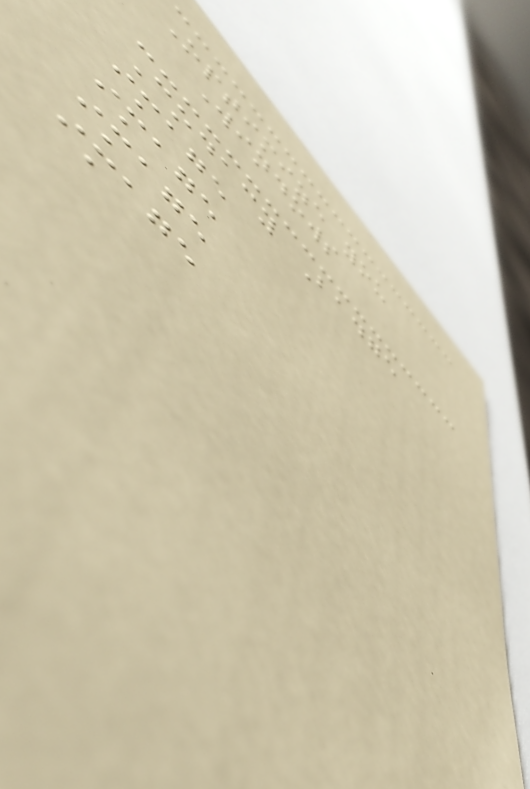Optimize you
Windows
Codacy Badge
image
image
image
image
